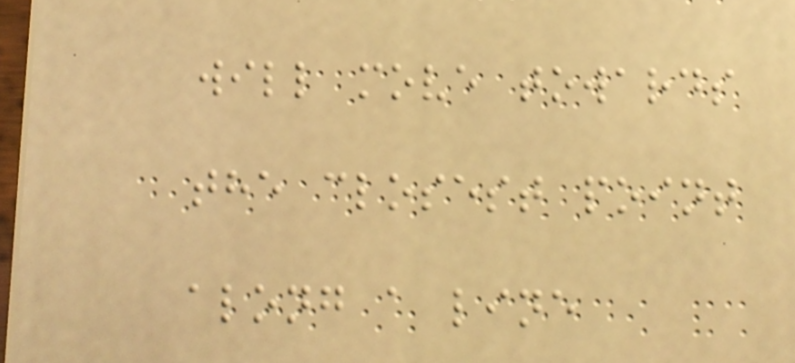will move towards
the closest point
along a line
